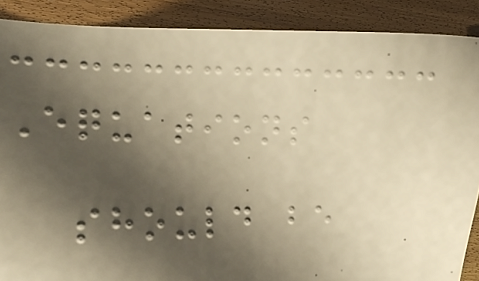Equations
should be
